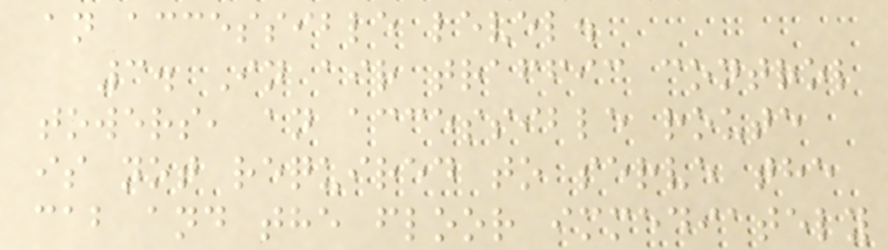an accessible level.
3. In air traffic control
towers, an accessible route
is not required to serve the
cab and the floor immediately
